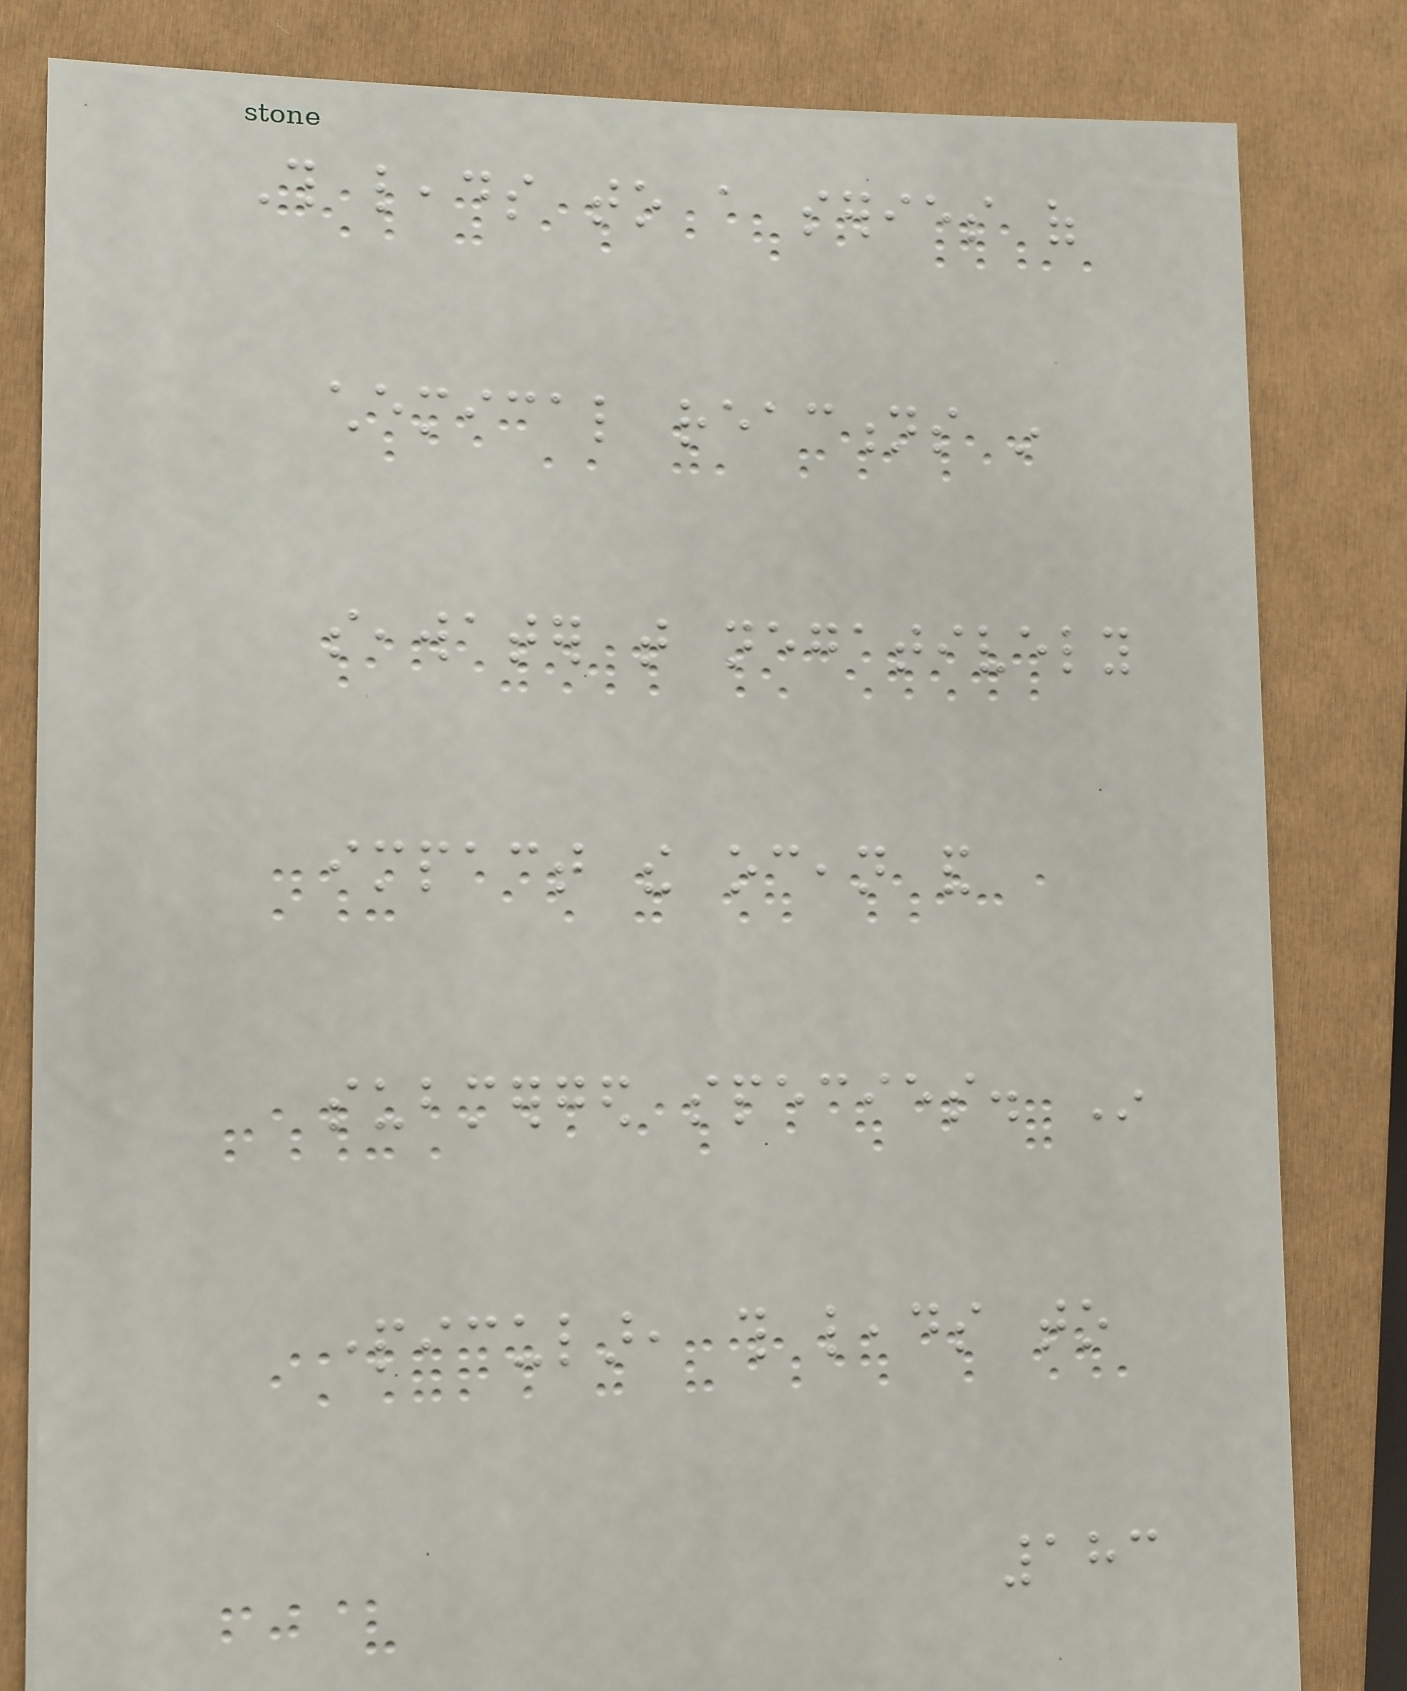This leads to a series of
chemical reactions in
seawater that negatively
impact the ocean and
submerged species. In
particular, this leads to
183
